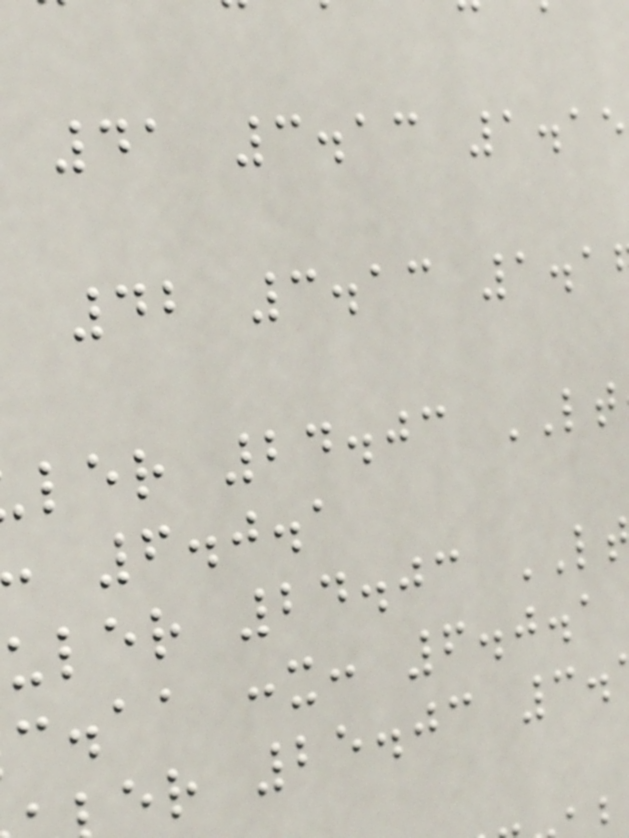41 3.13 1.15
42 3.13 1.1
ler 24.03 LT
6.0.1
uler 24.03
c.aa :x: 6.0.1
er 25.03 3.
